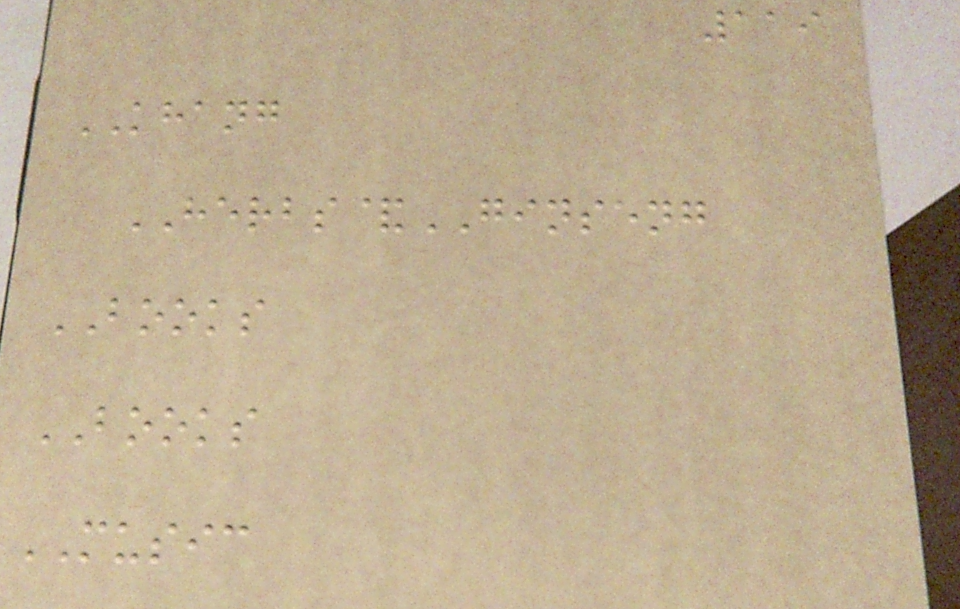119
KHANG
HERBS&GINSENG
BOOKS
BOOKS
MUSIC
